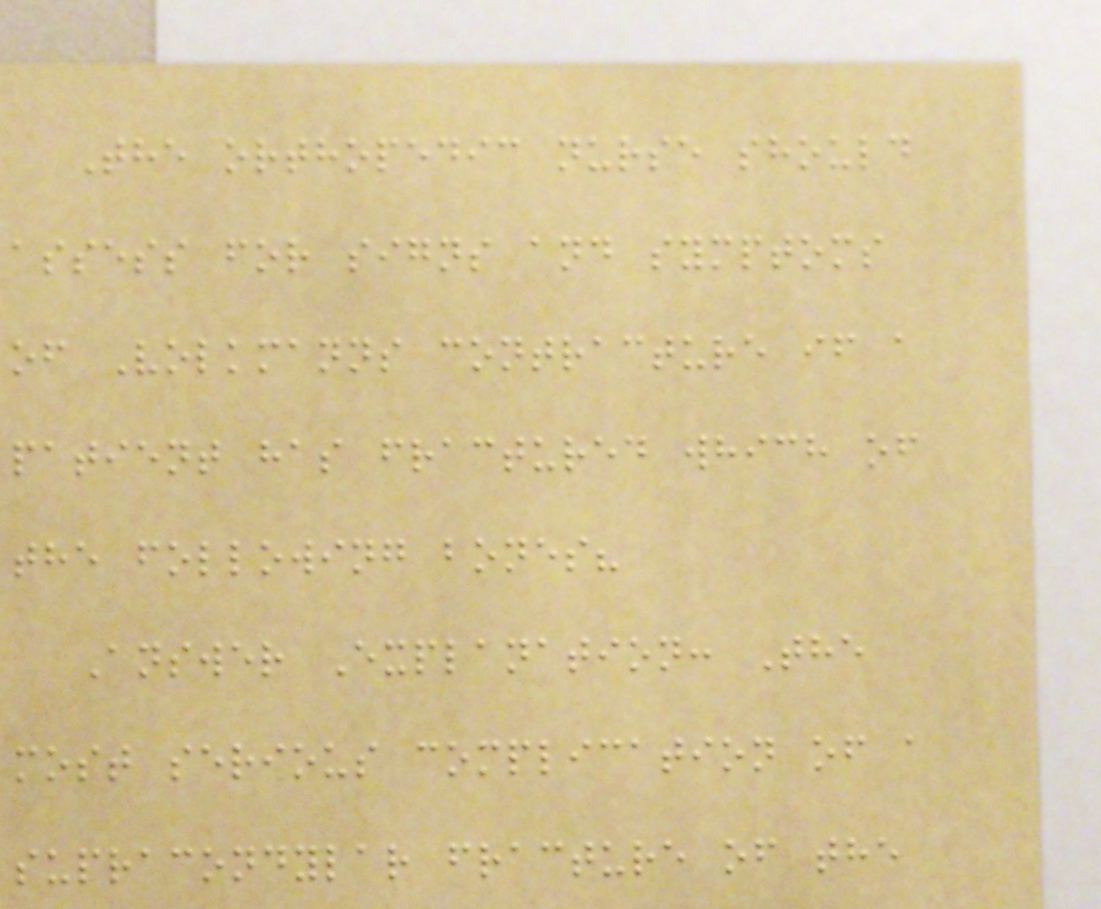The orthopedic nurse should
assess for signs and symptoms
of Volkmanns contracture if a
patient has fractured which of
the following bones?
Answer Explanation: The
most serious complication of a
supracondylar fracture of the
